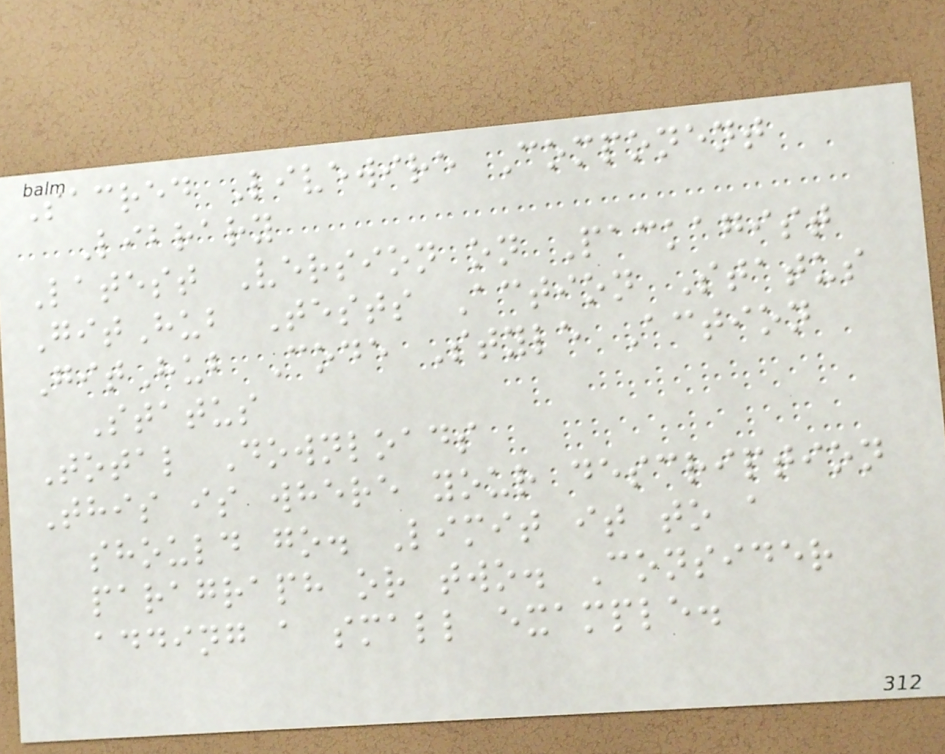Sacred Livewire Component
Library
Latest Version on Packagist
GitHub Tests Action Status
GitHub Code Style Action
Status
Total Downloads
This is where your description
should go. Limit it to a
paragraph or two. Consider
adding a small example.
